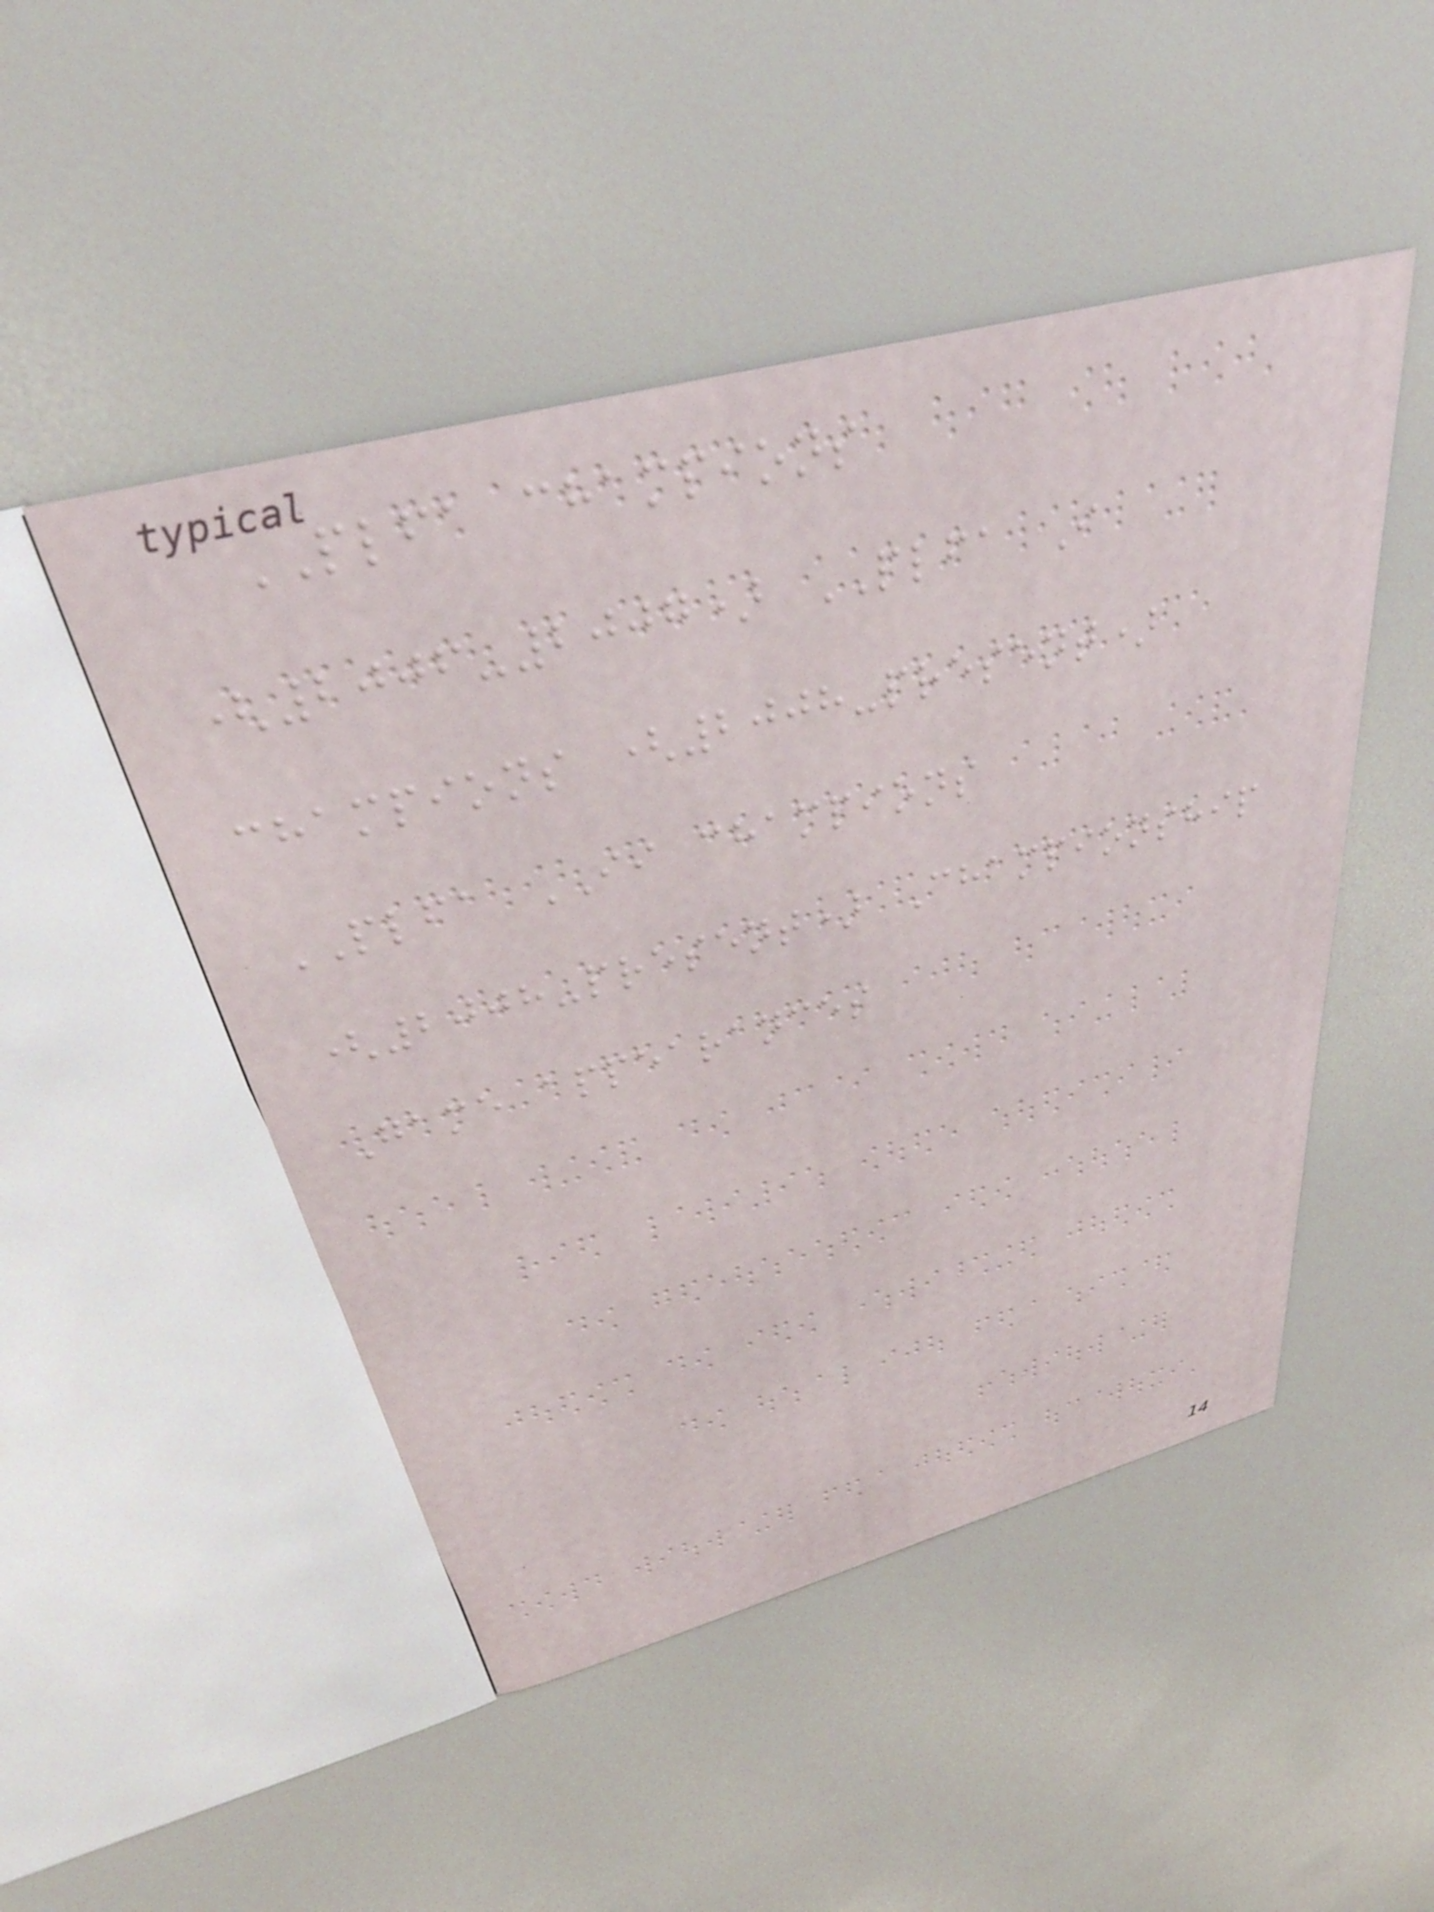PLFA champions
(2006-2007) PLFA I
champions (2008-present)
PLFA II champions
(2008-present) Championship
Game appearances
